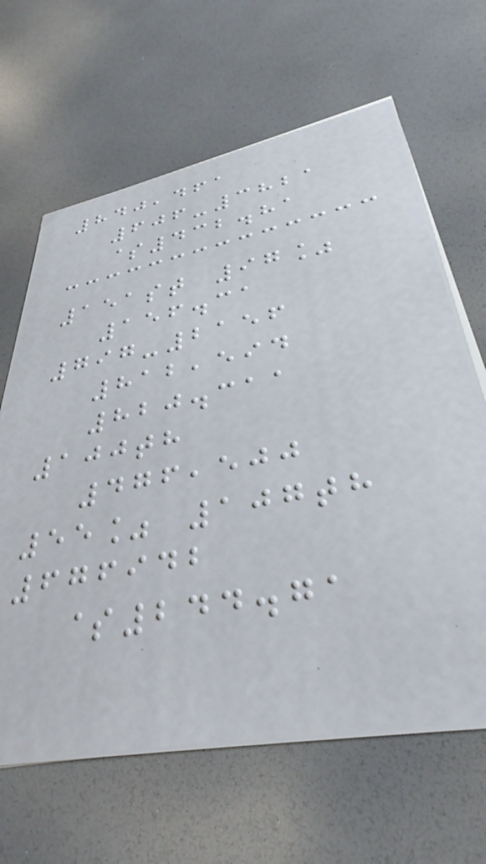840,461
606-3821
$432.81
151st 97%
156.31
797-2156
812,594
820.311
100th
476,500
55% 107th
676942
$244.71
